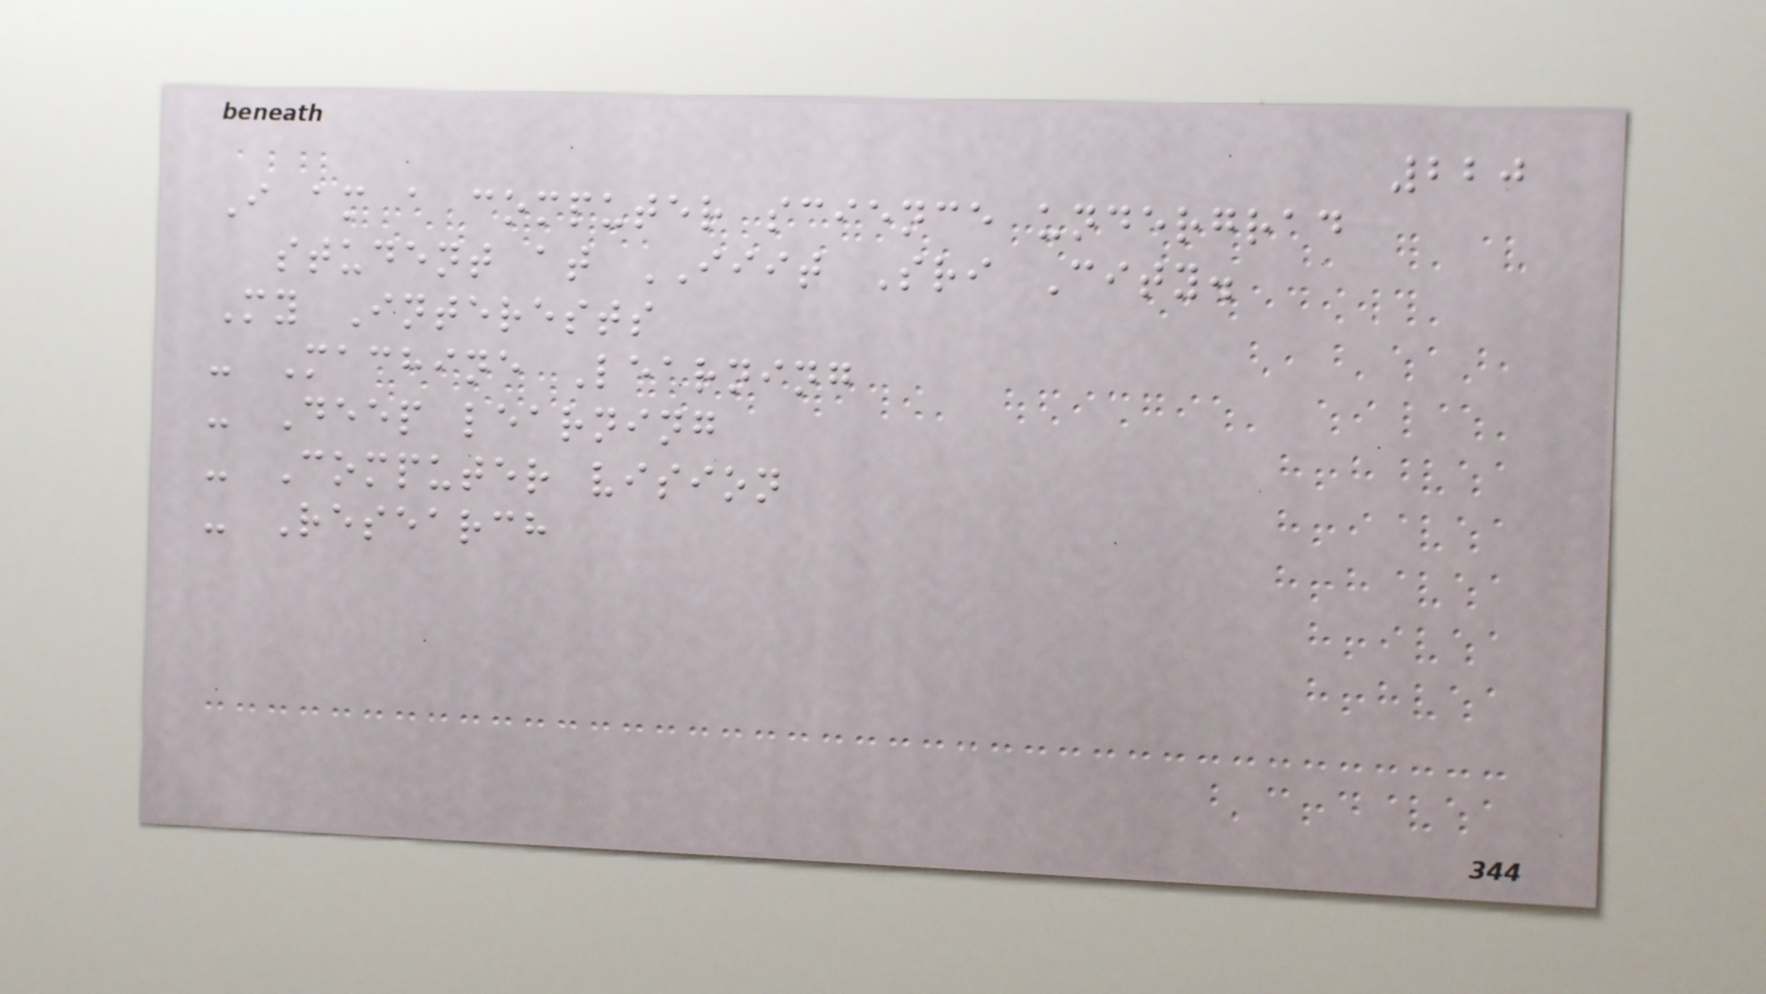220
I am a computer science undergrad
student at IIIT Sri City.
My Interests
- Machine Learning
- Deep learning
- Computer vision
- Research
